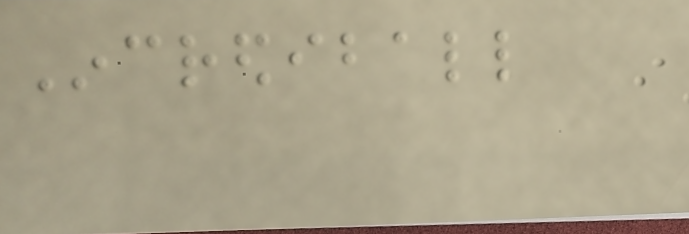Incrediball
